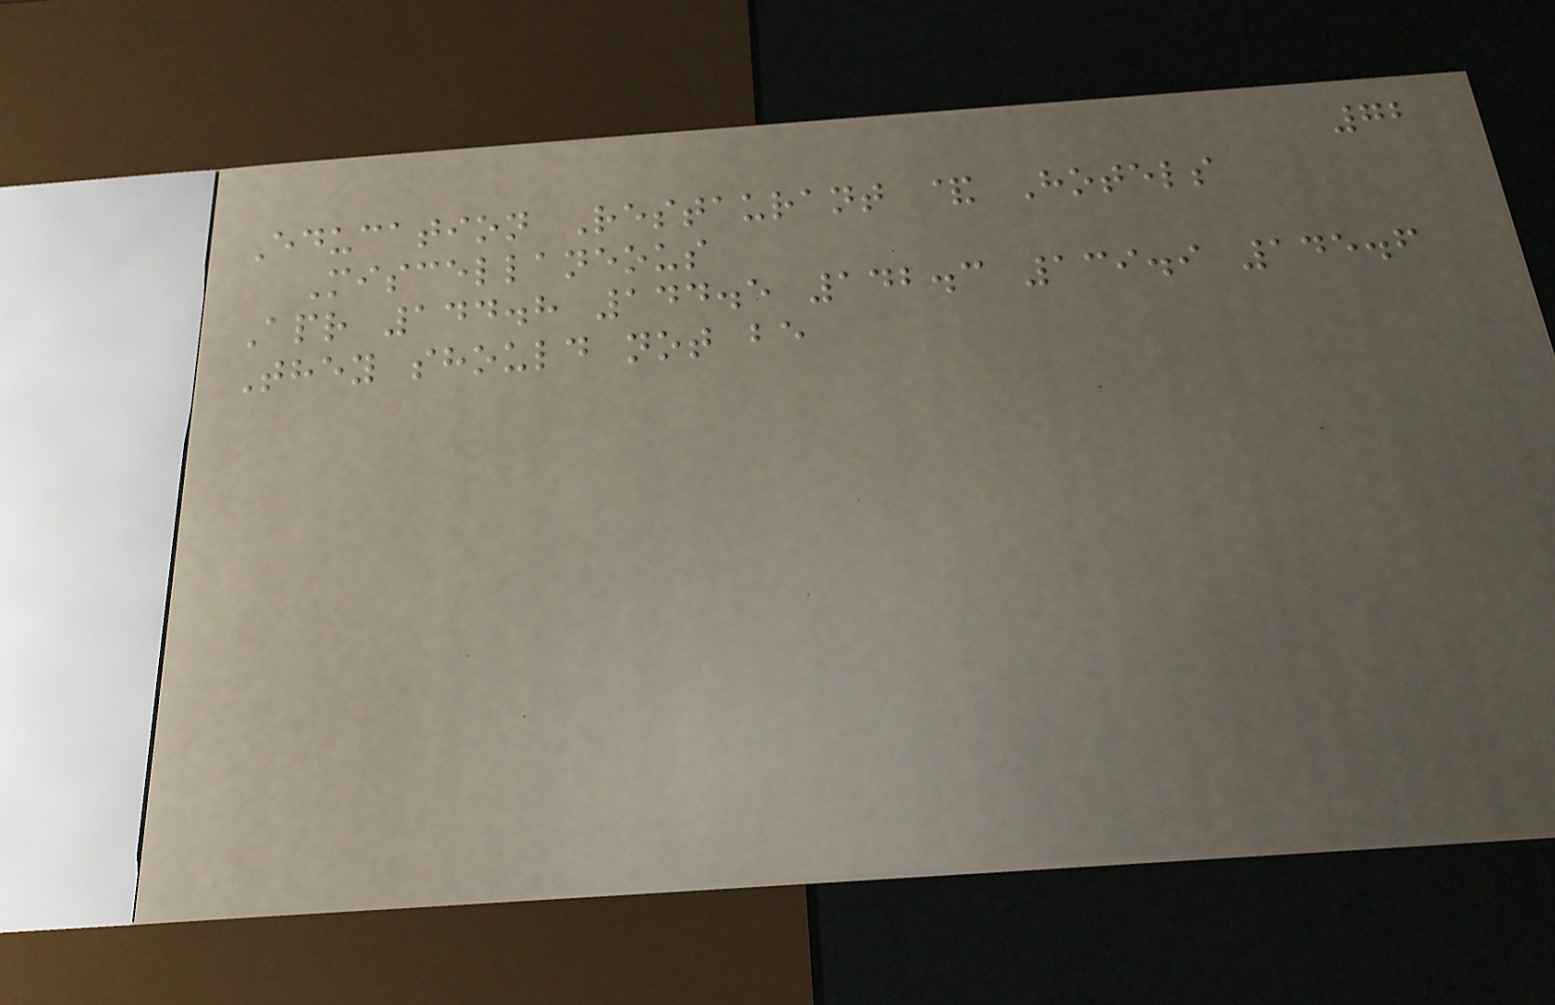72
Education Restaurant & Hotels
Miscellaneous
Apr 144.8 144.5 142.3 139.9 145.6
They should not be
